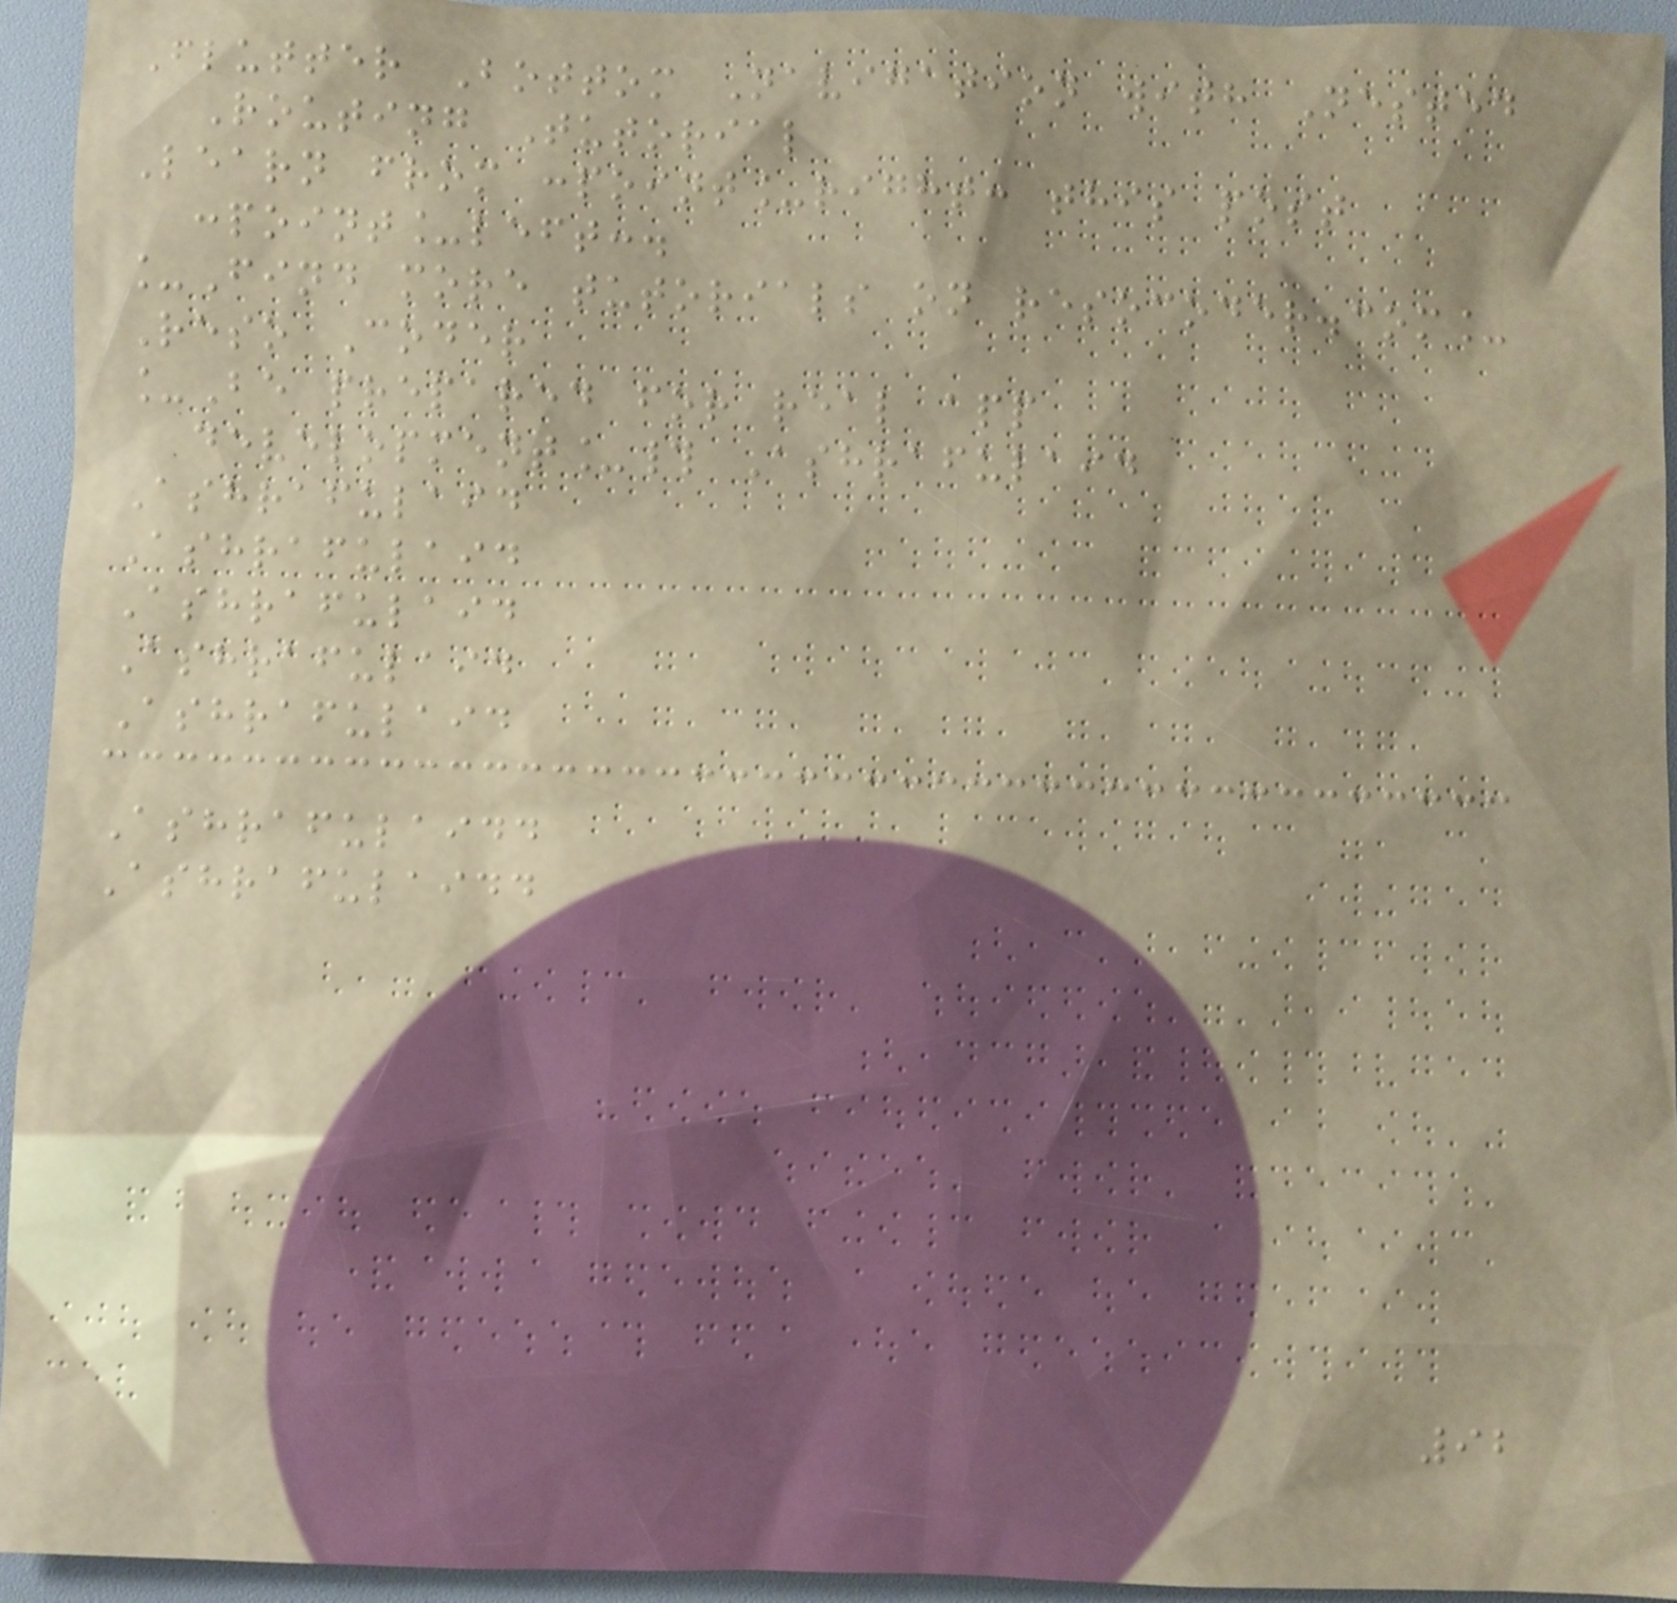Flutter Bottom Navigation with Nested
Routing Tutorial
Learn from :point_right: this post
:point_left:.
_Find more tutorials on resocoder.com_
Reso Coder
_Be prepared for real app
development_# Ashrafulaid
Ashrafulaid
Ashrafulaid
Ashrafulaid
Ashrafulaid
Ashrafulaid
Ashrafulaidd
Ashrafulaidd
92
